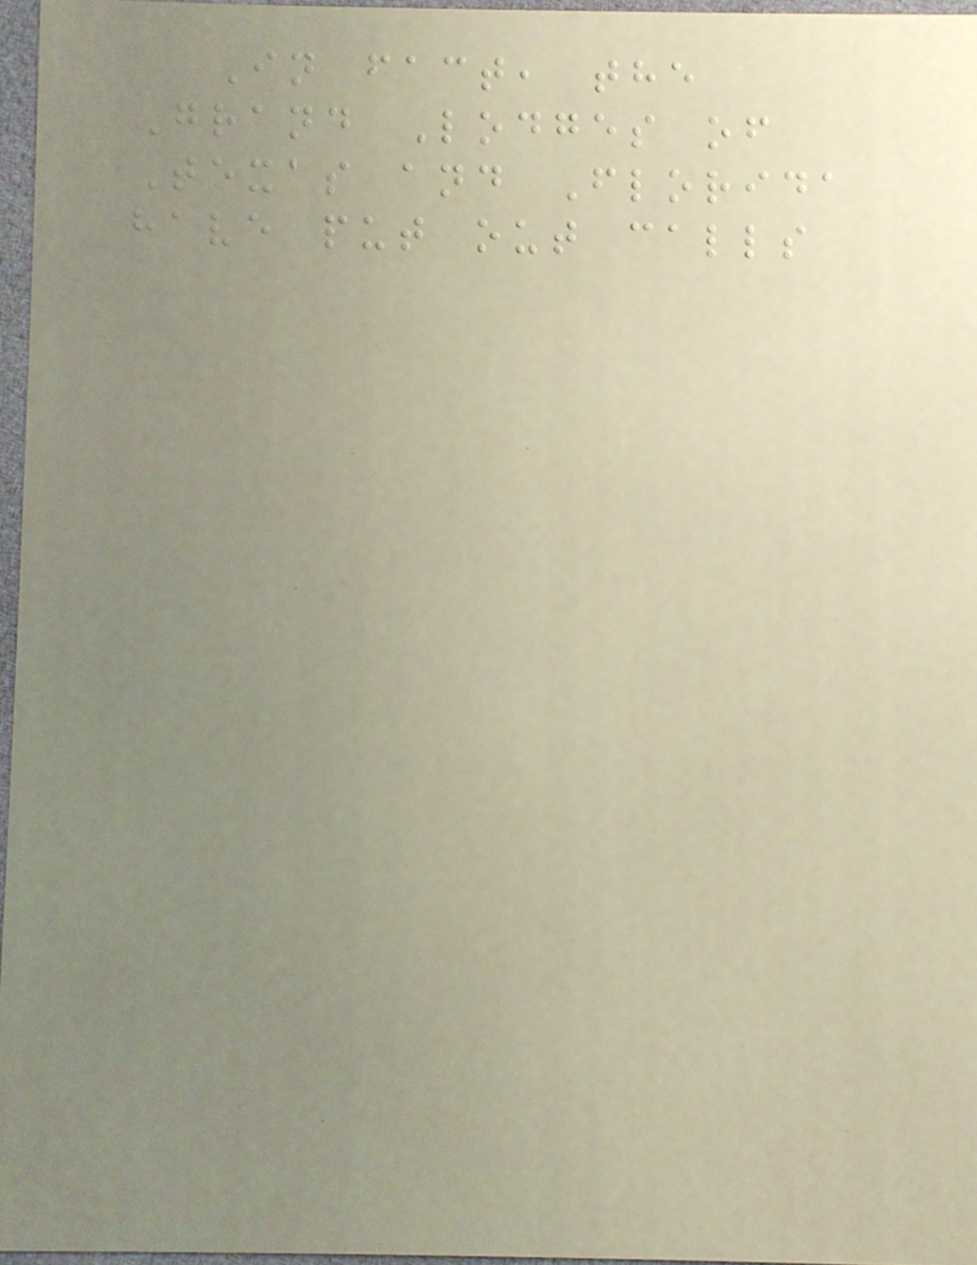In fact, the
Grand Lodges of
Texas and Florida
have put out calls
